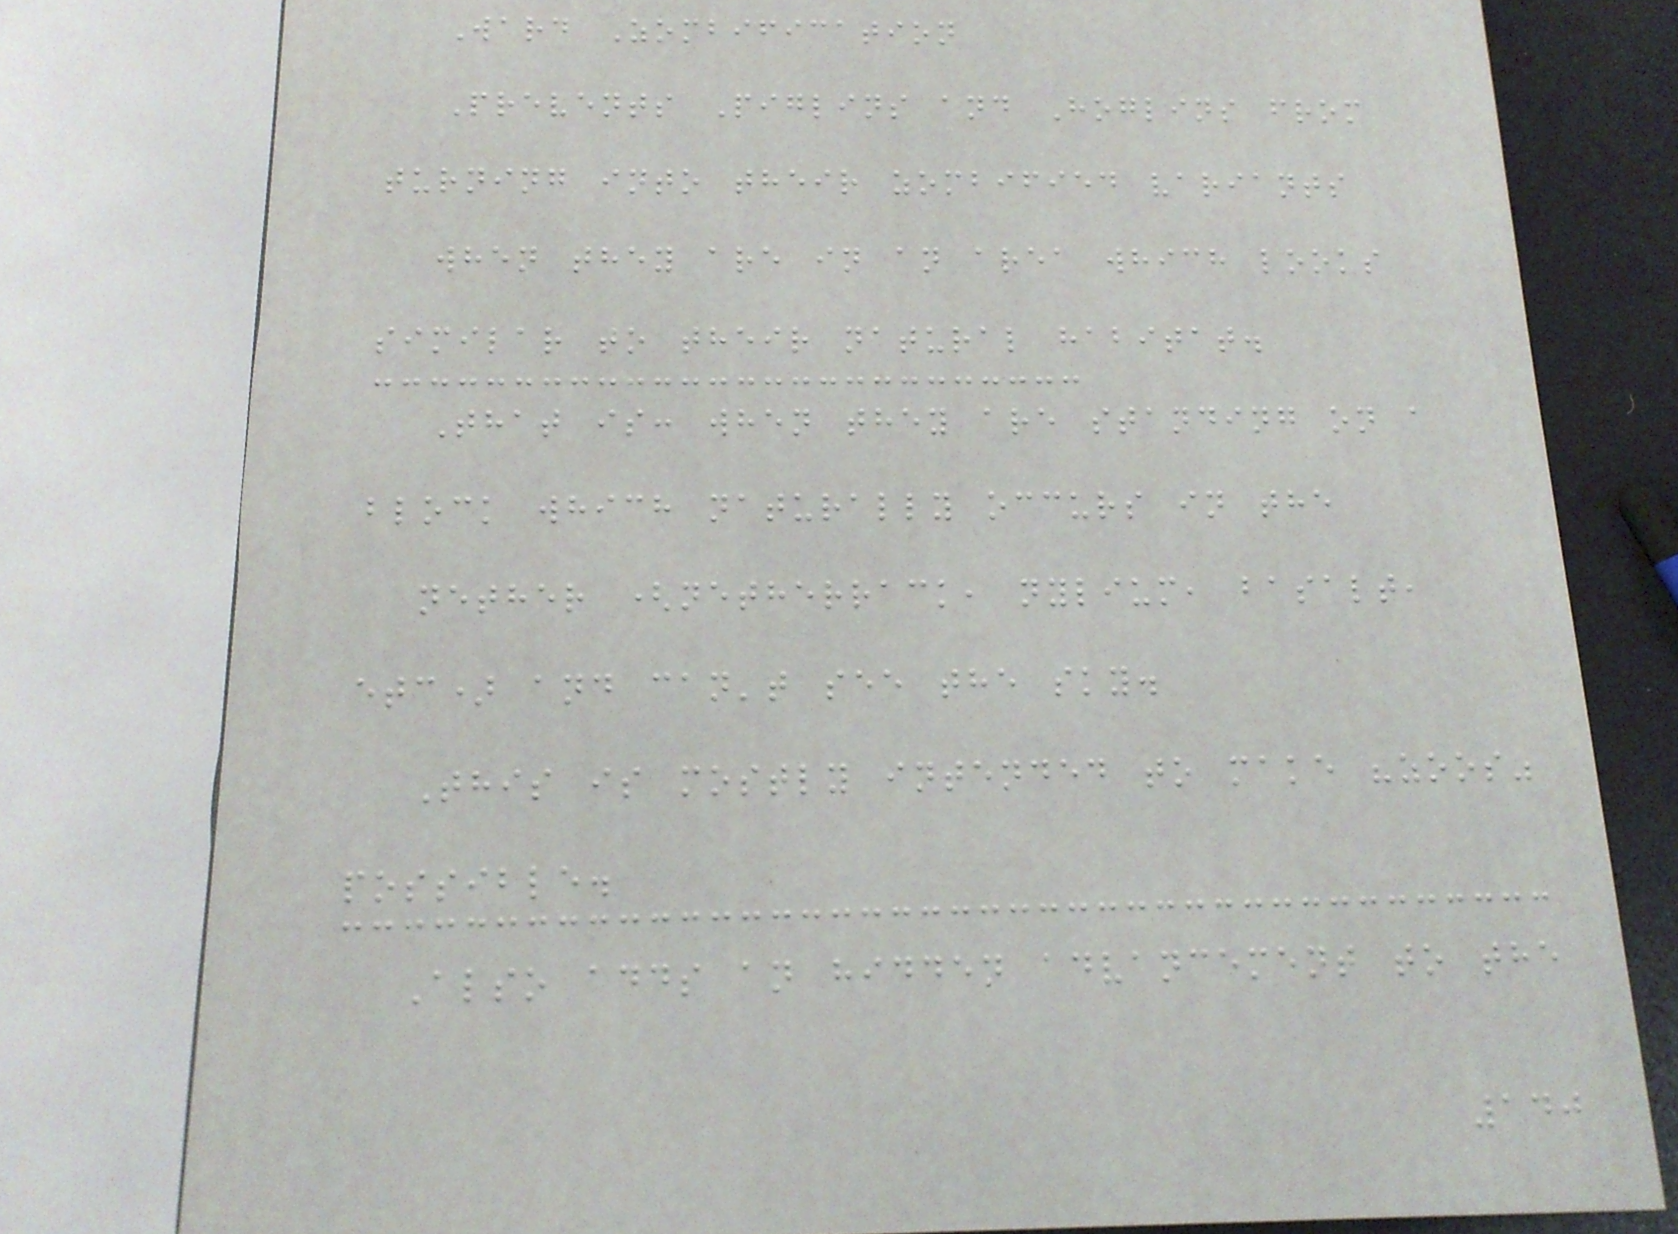Ward Zombification
Prevents Piglins and Hoglins from
turning into their zombified variants
when they are in an area which looks
similar to their natural habitat.
That is: when they are standing on a
block which naturally occurs in the
nether (netherrack, nylium, basalt,
etc) and can't see the sky.
This is mostly intended to make "zoos"
possible.
Also adds an hidden advancement to the
140
